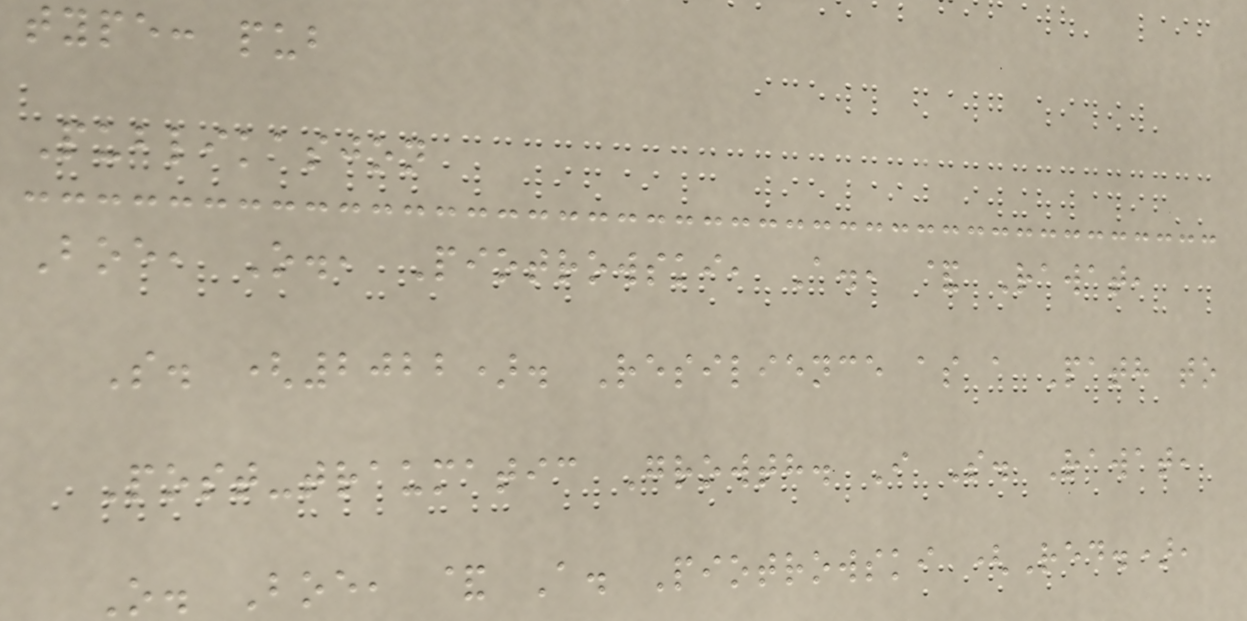type: pub
Publikasjon
Boe, O., Piotrowski, A., & Rawat,
S. (2022). Resilience as a Path to
Post-traumatic Growth. I S. Rawat,
O. Boe, & A. Piotrowski (Red.),
